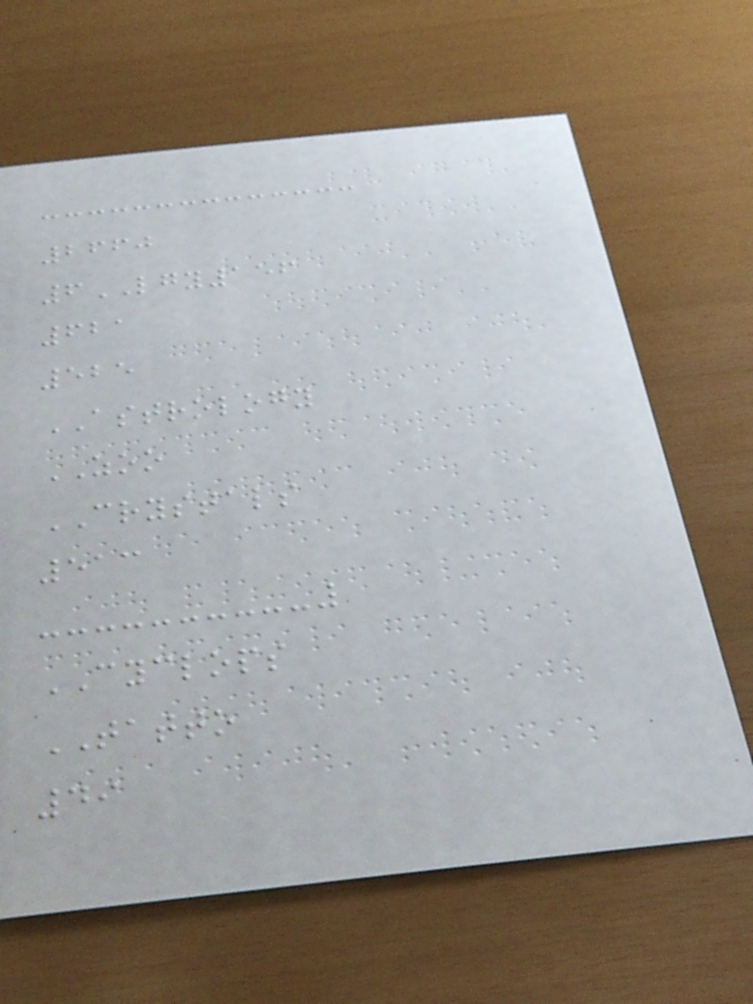2660
6LGY156
621
525
ASTROLOGY
ZOO
CRYSTALS
513
CYCLOPS
TATTO
49
